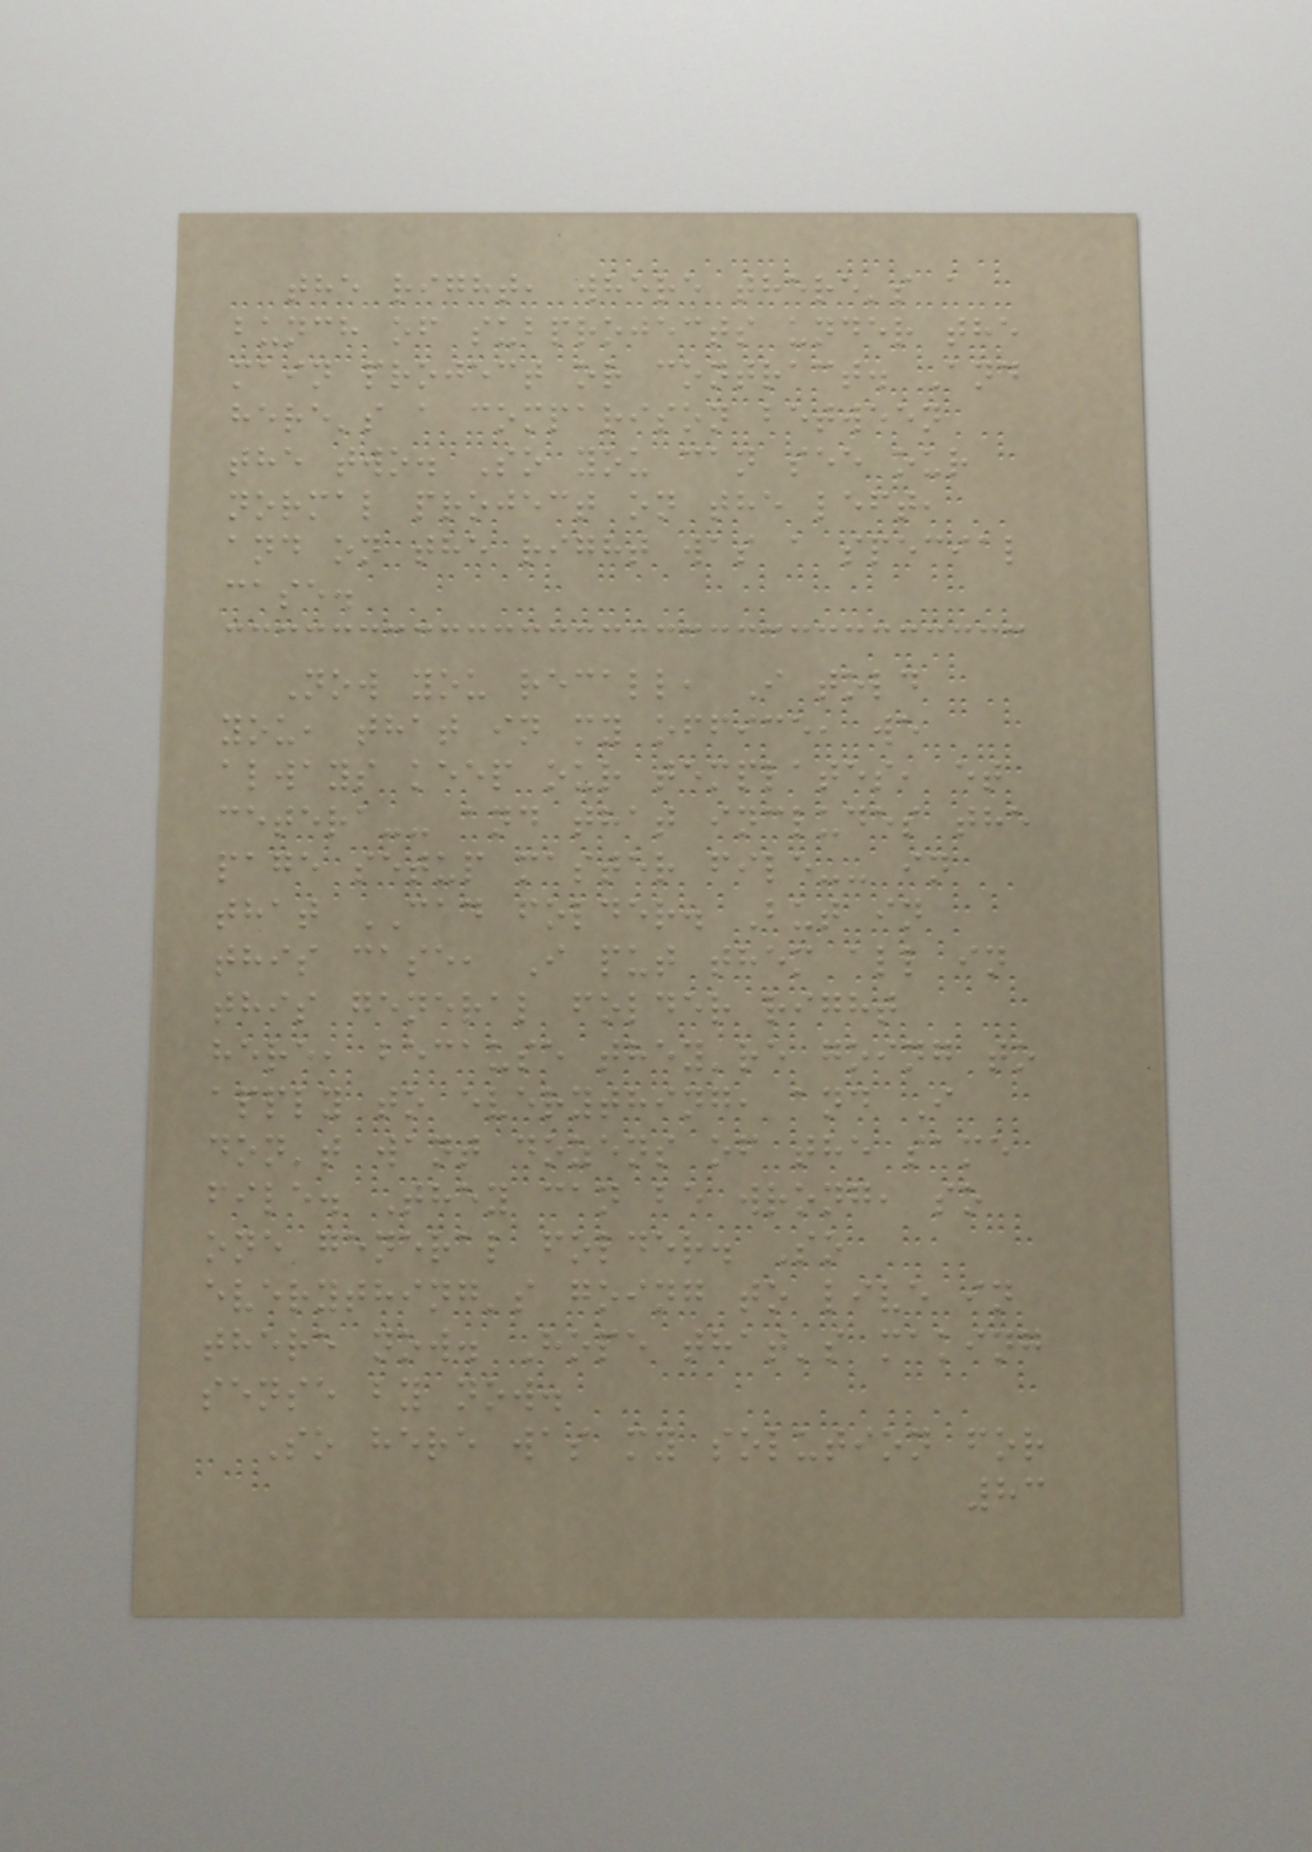the right, where there's a
bunch of subprojects under the
main project or contract. And
here's a comparison between
the two. So you can see our
normal project on the left,
and on the right was a special
case.
Now you recall, I told
you, that in my office, we
always keep our templates, et
cetera-- and that includes the
page setup master file-- in
that CAD folder. But in
this case, I put them all in
this general folder right
here, because they're going to
apply to everything, and I
don't want dozens of the same
file. They can be wrong, so
one general folder. So
everything's going to live in
there now. Hope that's making
sense by now.
So here was my solution for
83
